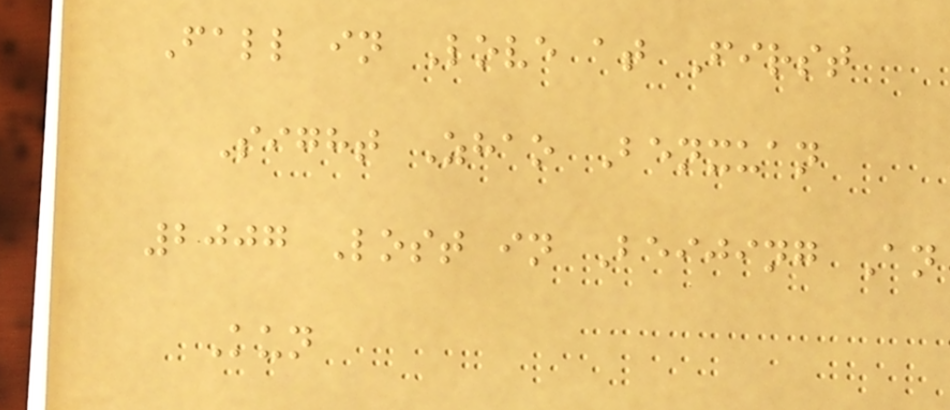Fall in Love at First
Sight Zhao Benxuan
2007 Lost in Beijing An
Kun
